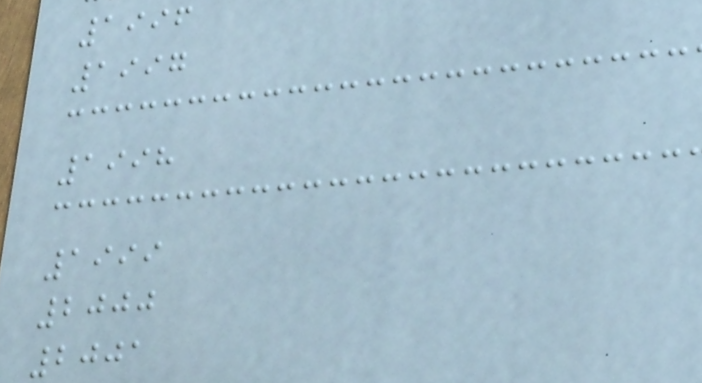1996
1997
1998
1999
2000
2001
